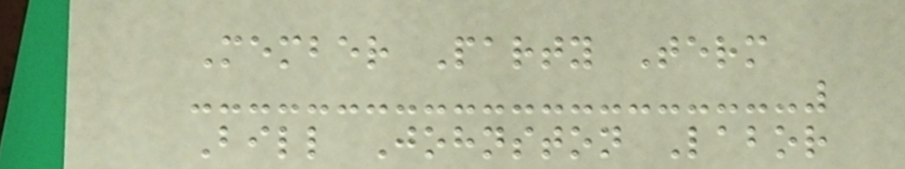Member Party Term
Bill Johnston Labor
